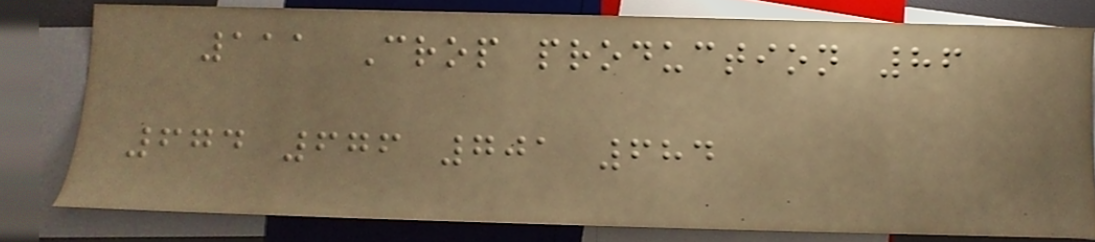111 Crop production 86
674 676 701 684
